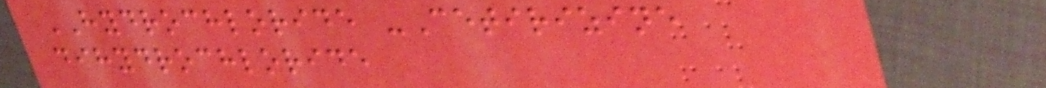HYDROCHLORIDE -Cetirizine
dihydrochloride
